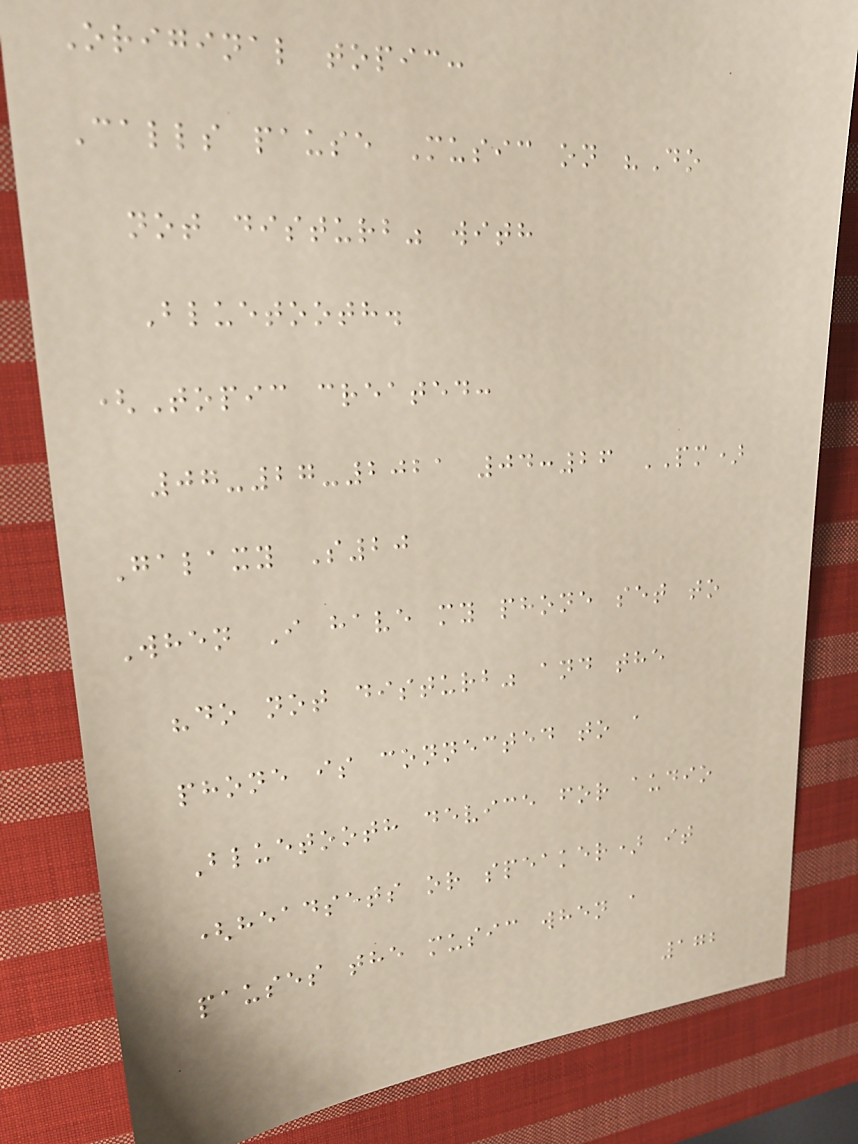Original topic:
Calls pause Music on "Do
not disturb" with
Bluetooth.
(Topic created:
07-27-2021 04:26 PM)
Galaxy S20
When I have my phone set to
"do not disturb" and the
phone is connected to a
Bluetooth device for audio
(headsets or speaker) it
pauses the music when a
172
